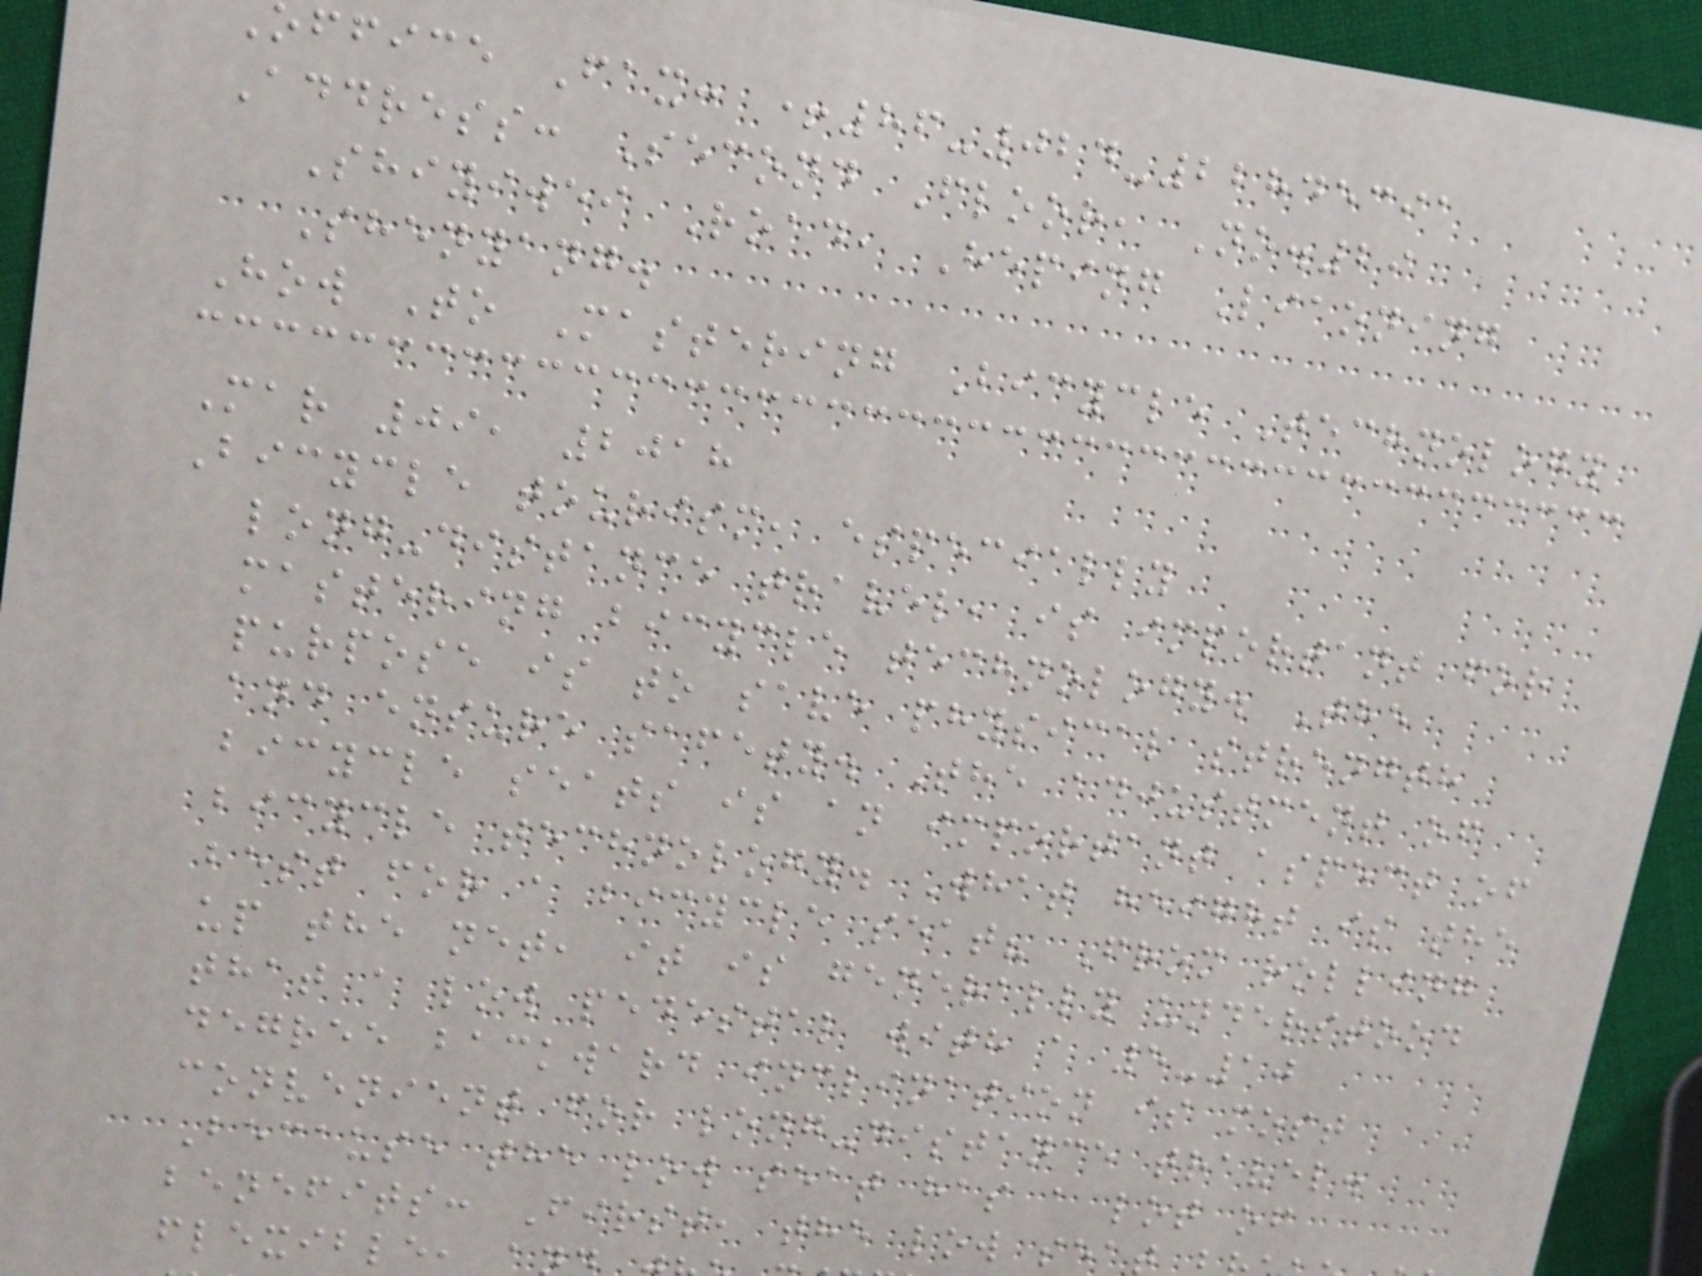office Fax: +86-024-22845391
Address: Second Floor, No.29
Shiyiwei Road, Heping Liaoning
Shenyang.
How To Mastering Bicycle Technology
Mar 09, 2018
Bicycle tourism, especially
long-distance travel, is important for
mastering bicycle technology. The
purpose is to save physical strength
and ensure safety. The adjustment of
bicycle seats is an important aspect of
bicycle technology. What height is the
best for a bicycle seat? From rolling
up the net, it is generally understood
that a low pedestal with a 5-10
degree backward inclination is most
convenient for long-distance travel.
Because the low seat has a lot of
benefits: First, the low sea
flexible,
